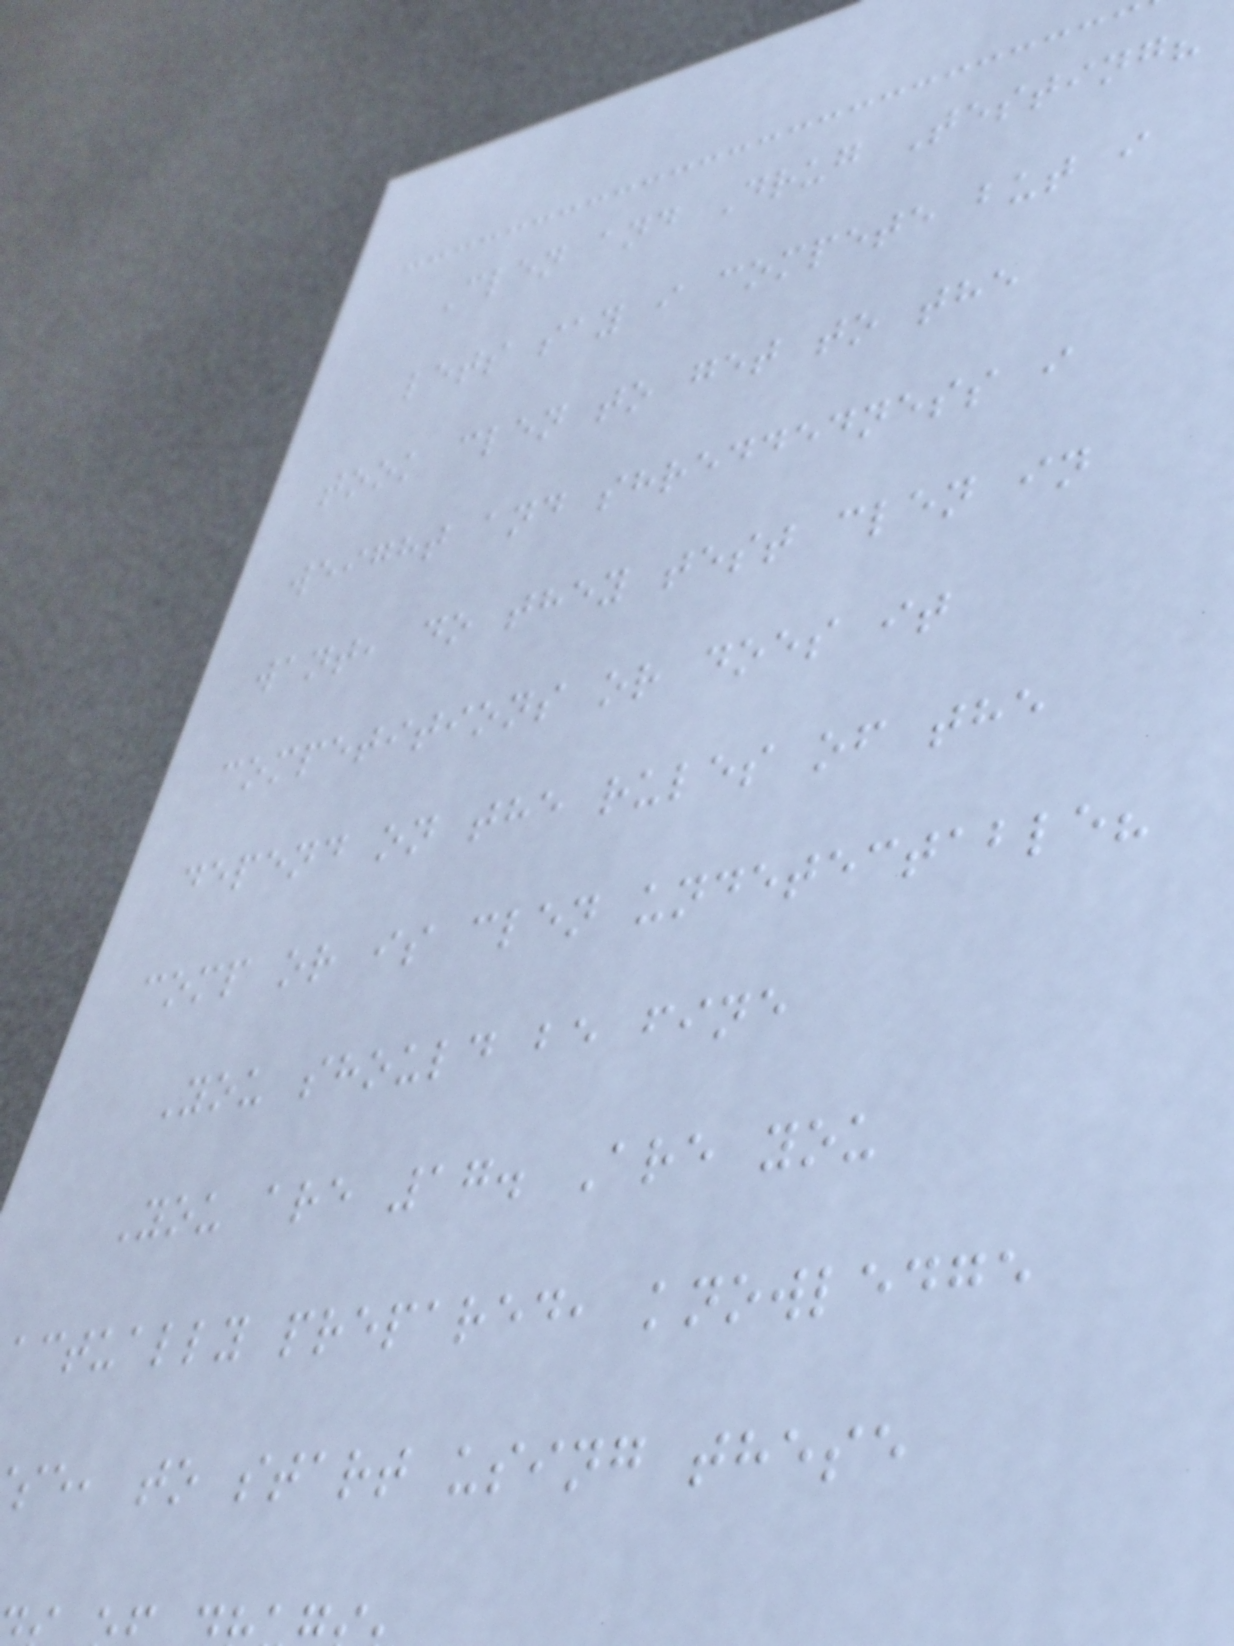Clen and Drug Testing?
lets say i compete but i
took clen to get to the
weight and shreddedness i
want, do they test clen in
competitions or does it
depend on the rules of the
comp or is clen undetectable?
You should be fine
You are 17. Are you
actually prepared, knowledge
se, to start using these
